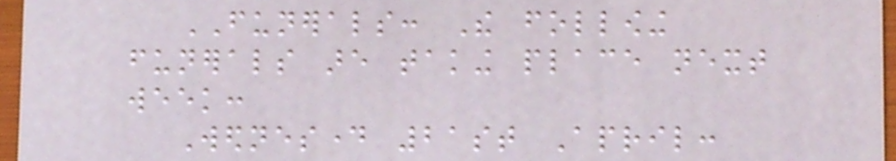FUNERALS: The following
funerals are taking place next
week:
Wednesday 21st April:
